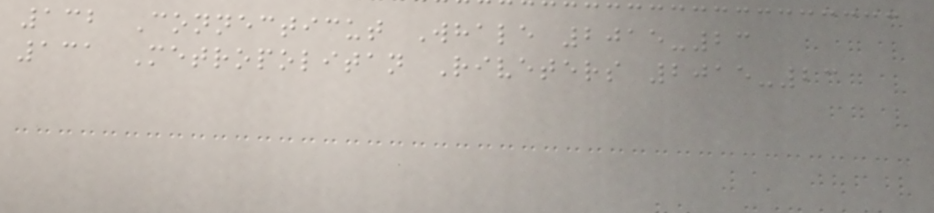132 Connecticut Whale 2015-23
131 Metropolitan Riveters 2015-23
